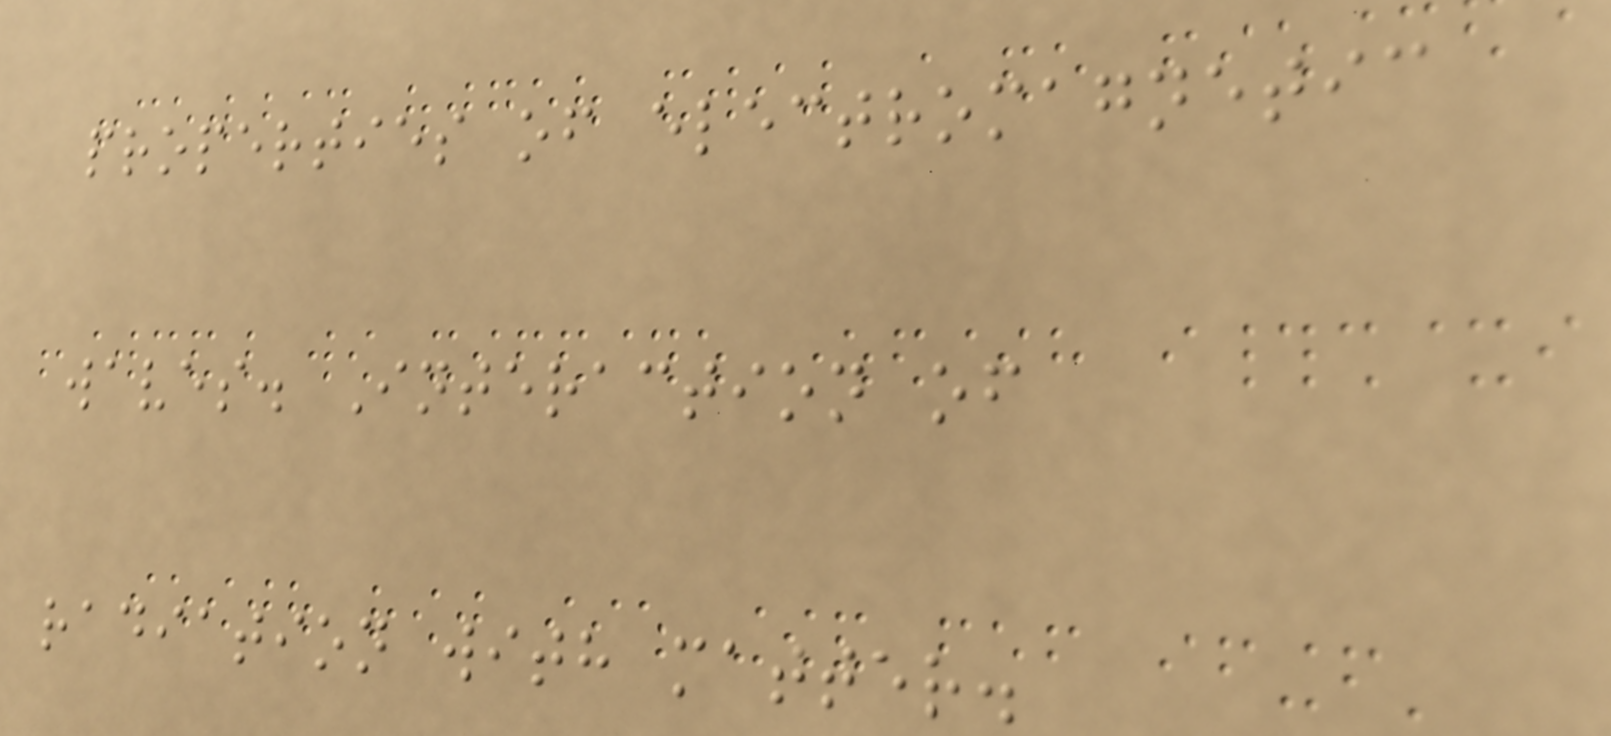properties of electromagnetic
waves. Interaction of
radiation with matter.
